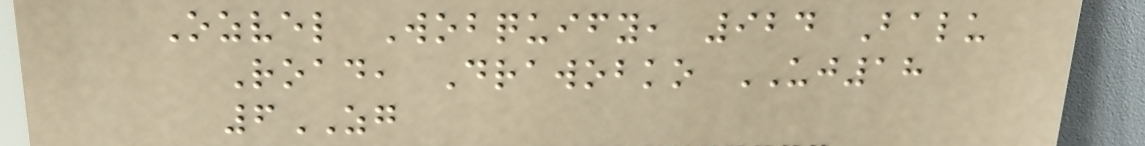Ozvel Wobquify, 924 Balu
Road, Drawobko UJ18
6ZG
